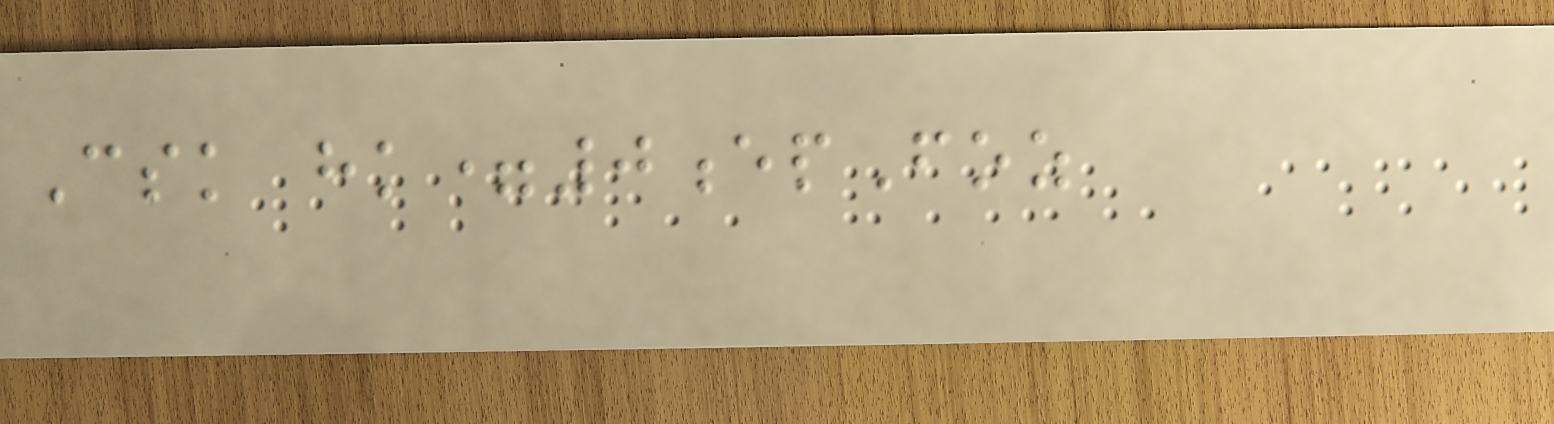Csk hk=0epFoz
